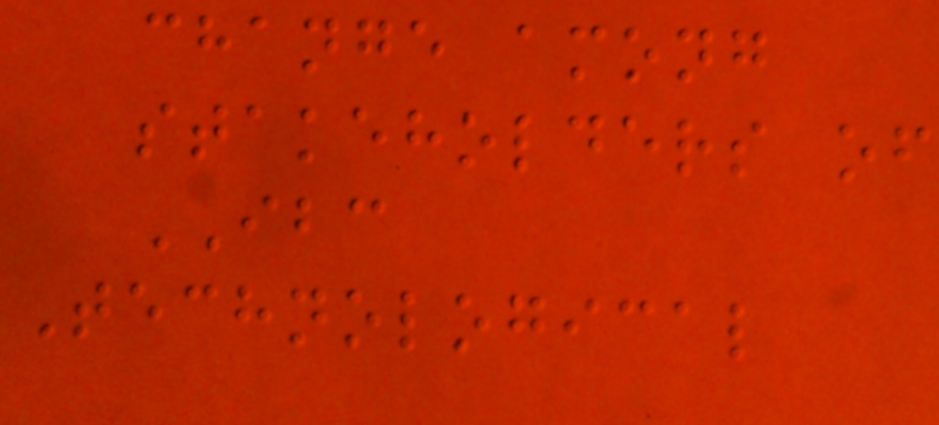change among
stakeholders of
IBC
Technological
